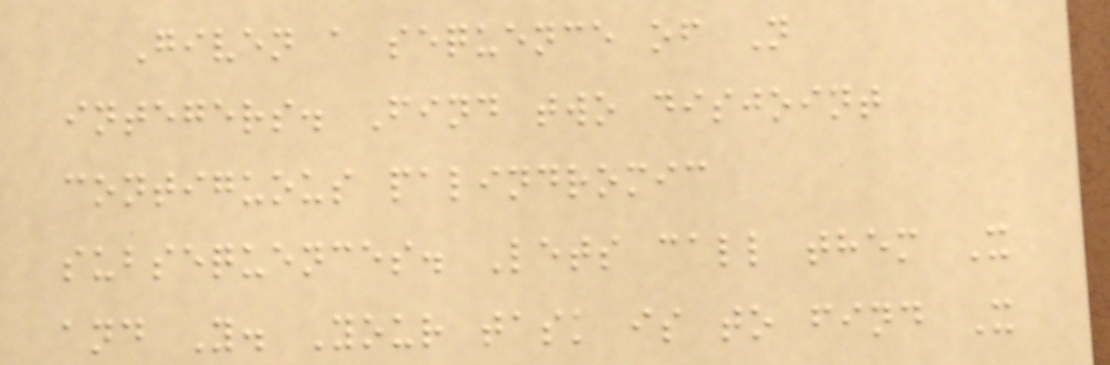Given a sequence of N
integers. Find two disjoint
contiguous palindromic
subsequences. Lets call them X
and Y. Your task is to find X
